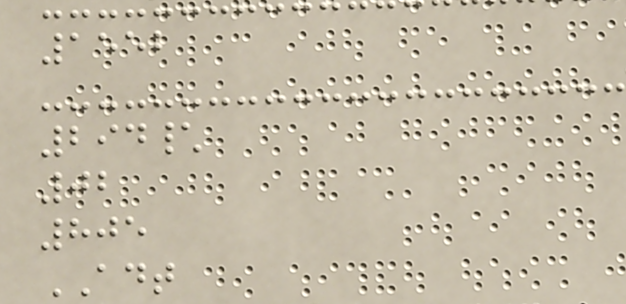1552
294\
02
805
ADT
